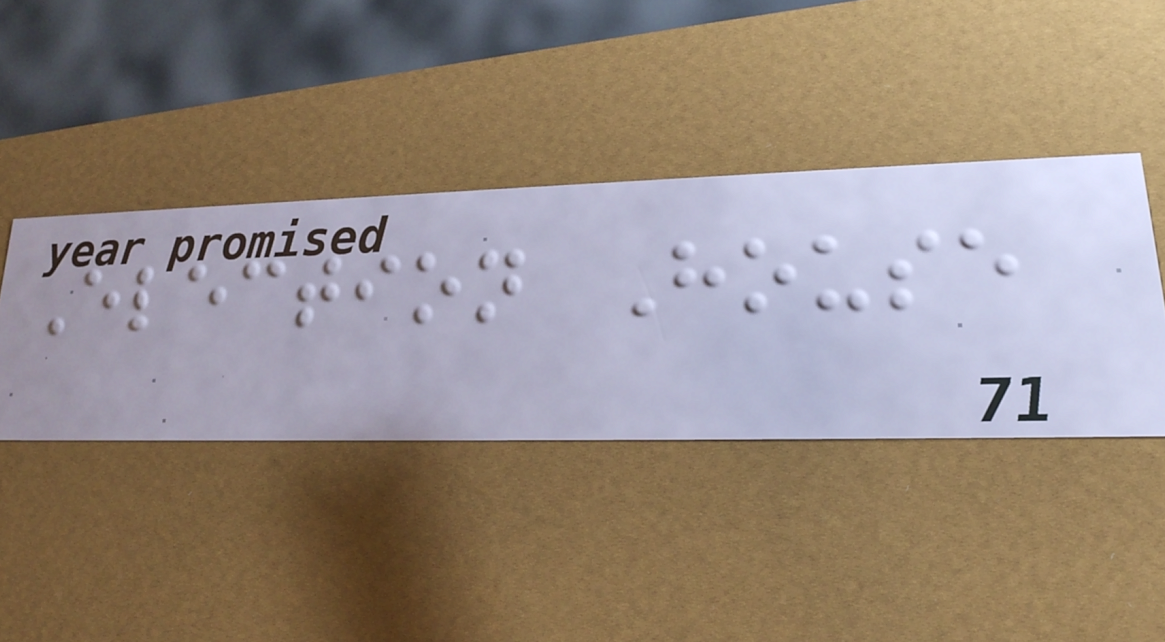Election House
